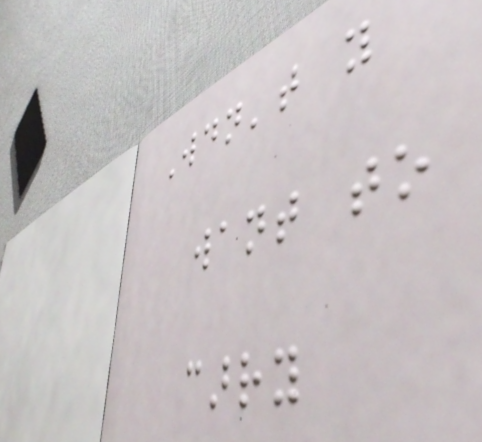Wouldn't you
want to
carry
